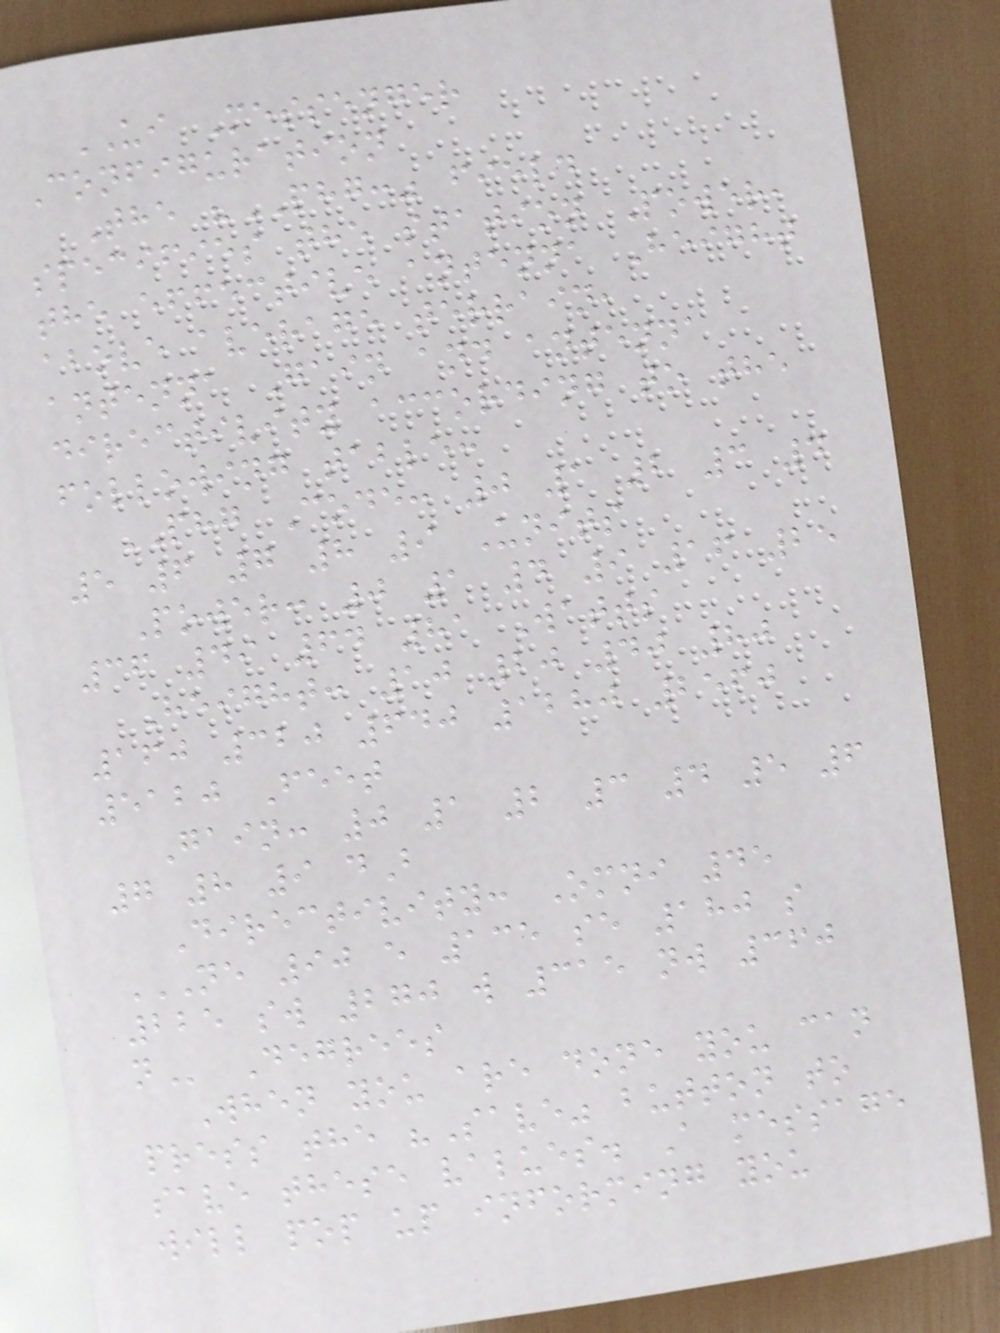UI Messenger
Configuration
The "PHG:" field
specifies the station Power,
the effective antenna Height
above average terrain,
antenna Gain and antenna
directivity according to the
following table:
PHG Code: 0 1 2 3 4
5 6 7 8 9 Units
Power: 0 1 4 9 16 25
36 49 64 81 Watts
Height: 10 20 40 80
160 320 640 1280 2560
5120 Feet
Gain: 0 1 2 3 4 5 6
7 8 9 dB
Directivity: Omni 45
NE 90 E 135 SE 180 S
225 SW 270 W 315 NW 360
N Degrees
When you are done you can
press the "Save" button to
save these values. A message
will pop up informing you
